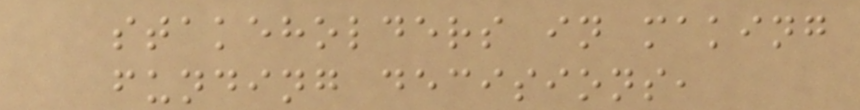stakeholders in making
funding decisions,
